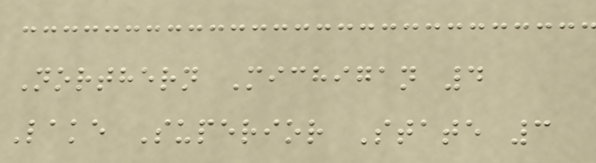Northern Michigan 4
Lake Superior State 3
